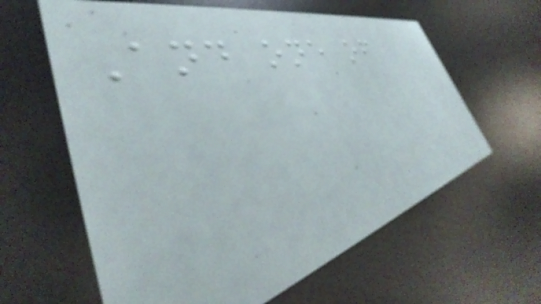And one of
